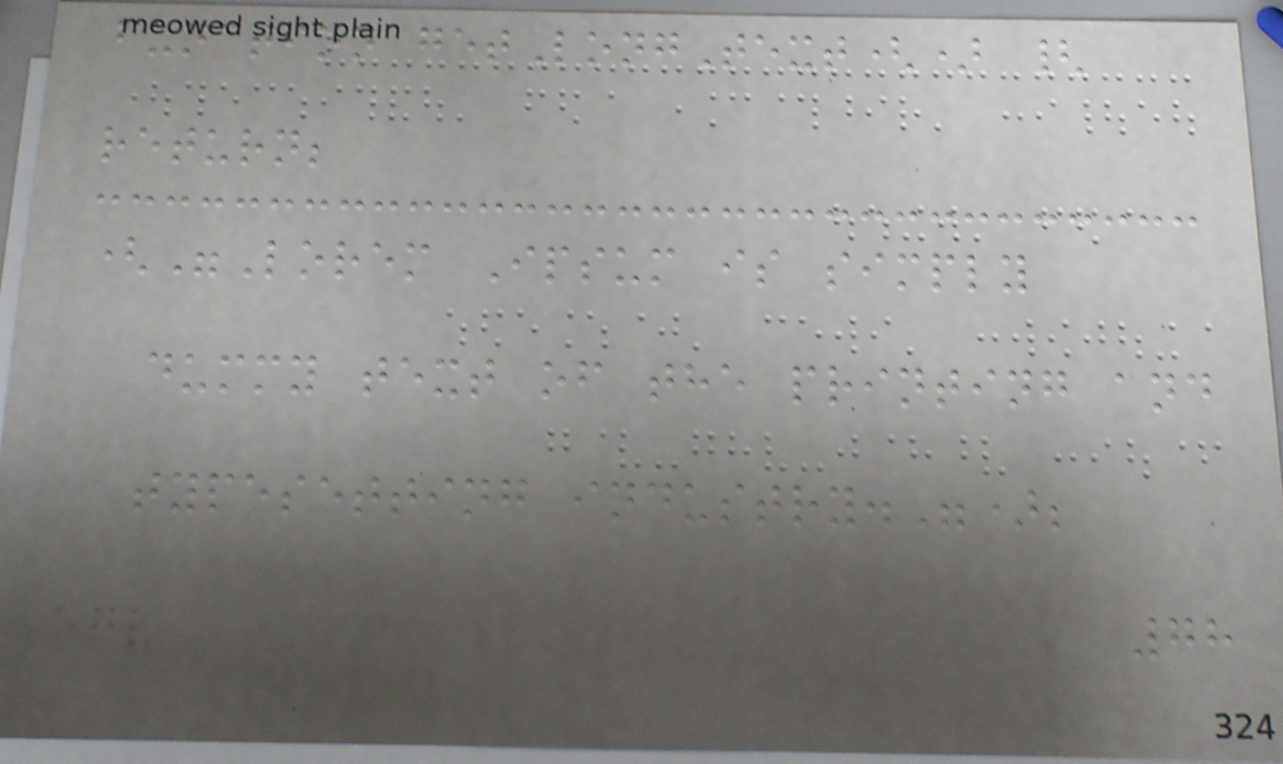function getLongText() {
return;
("Lorem Ipsum is simply
dummy text of the printing and
typesetting industry.");
78
